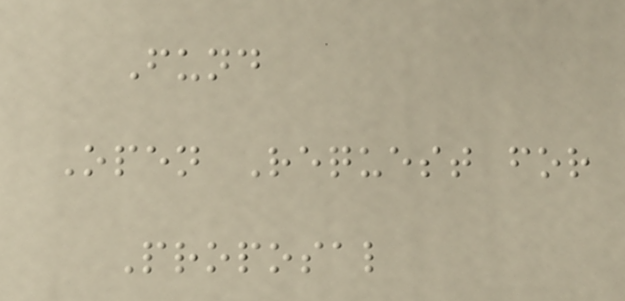Fund
Open Request for
Proposal
